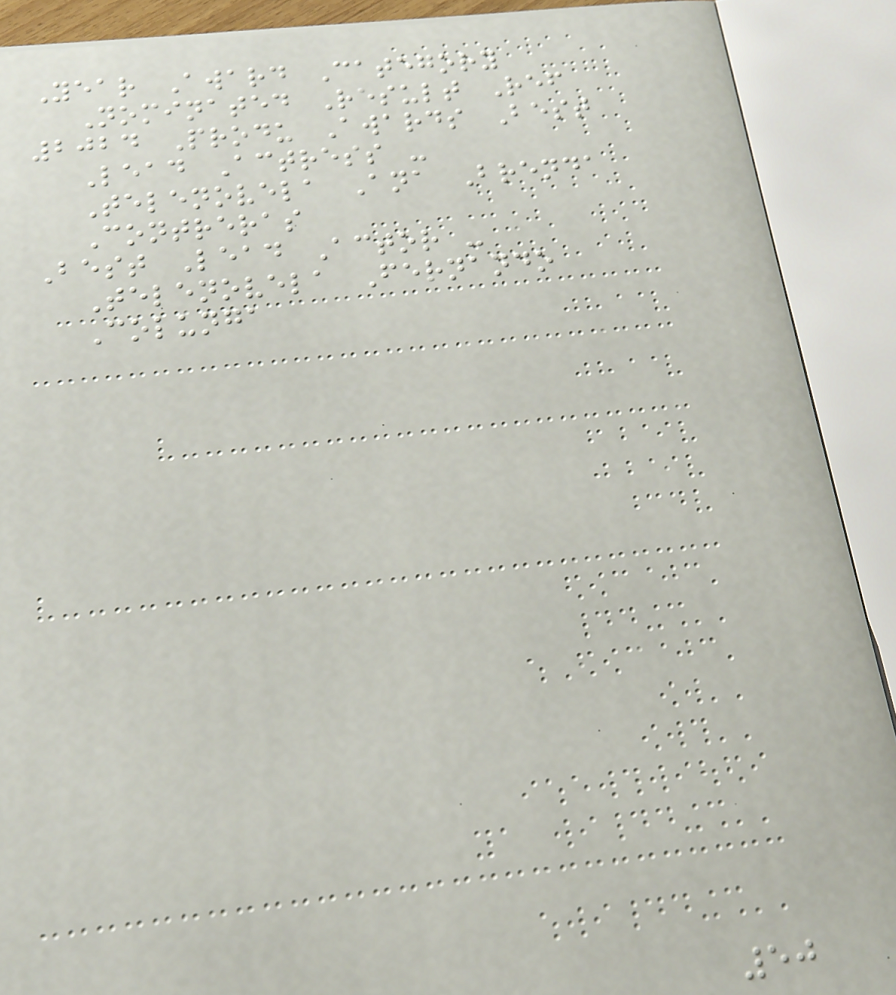Year Award Category
Nominated Result Ref
2024 Produ Awards Best
Lead Actress -
Telenovela Ana Brenda
Contreras
Best Lead Actor -
Telenovela Fernando
Colunga
50
